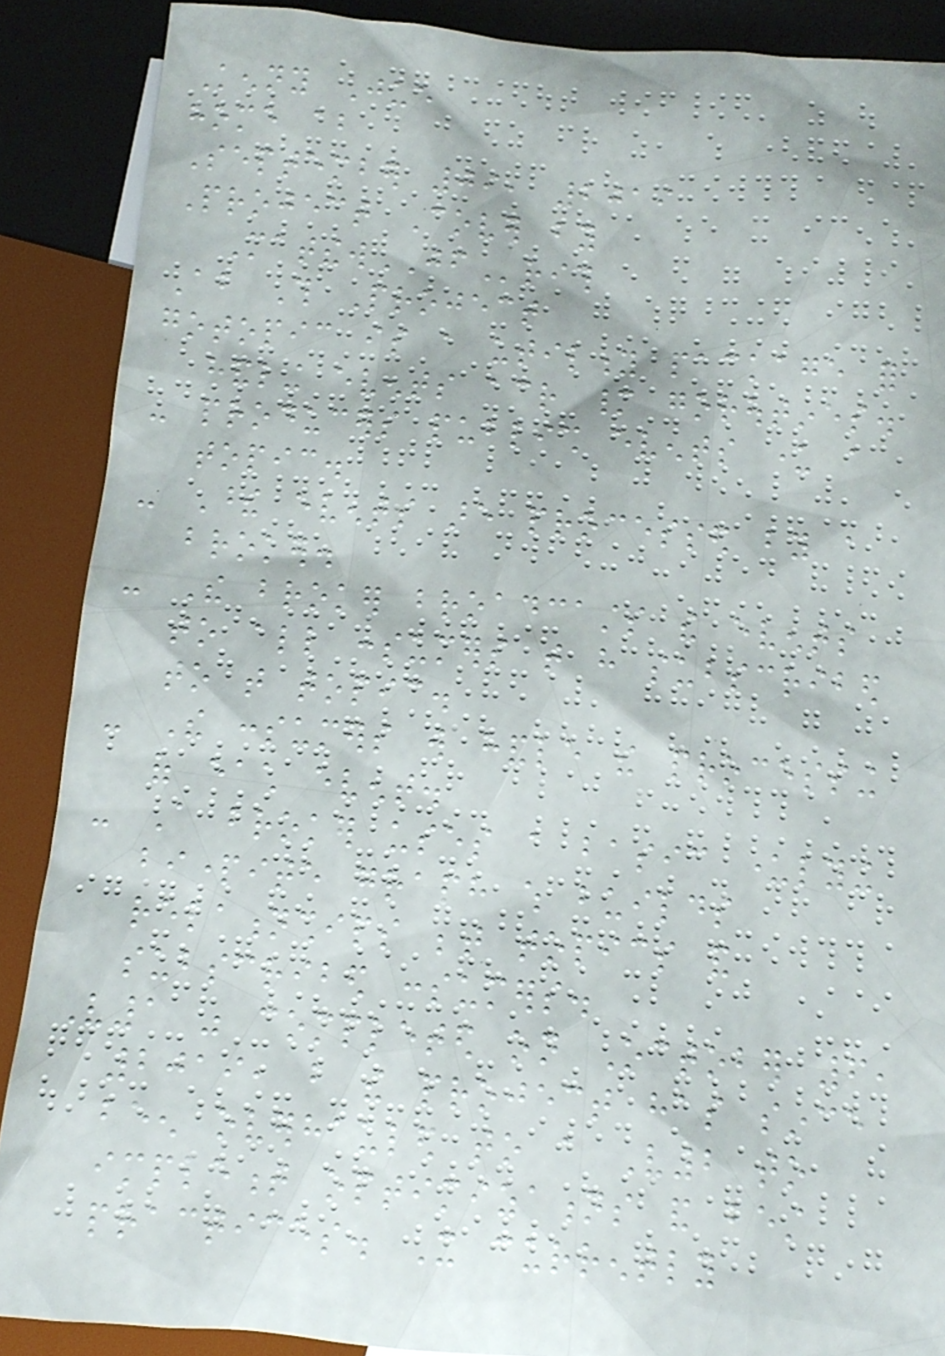Kenny Jue
home about
September 09, 2019
Project Cover by
MatthewJFrith
About This Project
gotopic is a utility package for
handling events across many goroutines.
- producers publish events under a
topic.
- These events are processed by a
broker.
- The broker broadcasts the events
to all consumers that have subscribed
to that topic.
- The consumers will handle the processing
of each event.
- A broker uses a basic underlying
bipartite graph which builds
relationships between topics and
subscribed consumers.
V1 was completed on October 6,
2019, but the project has since
been overhauled to a V2 to
implement optimizations and best
practices. It currently
